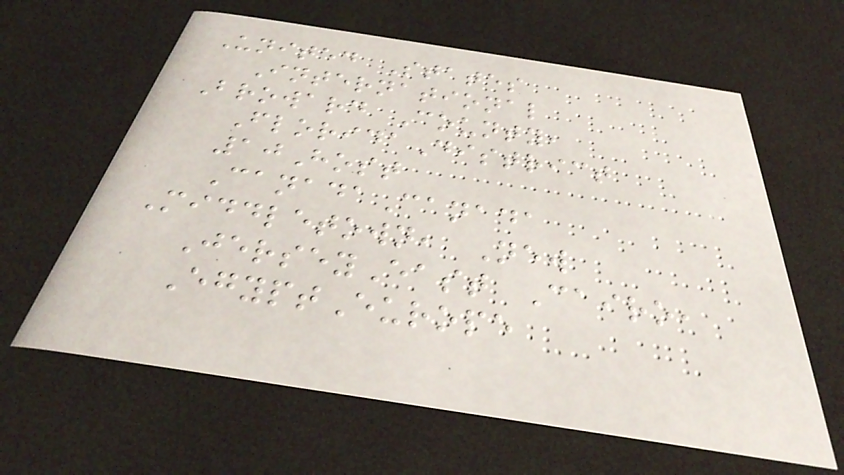United States
International
Broward County,
FloridaDistrict
10Host
CanadaCanada
Middletown, New
JerseyEast Cairo,
EgyptEurope
